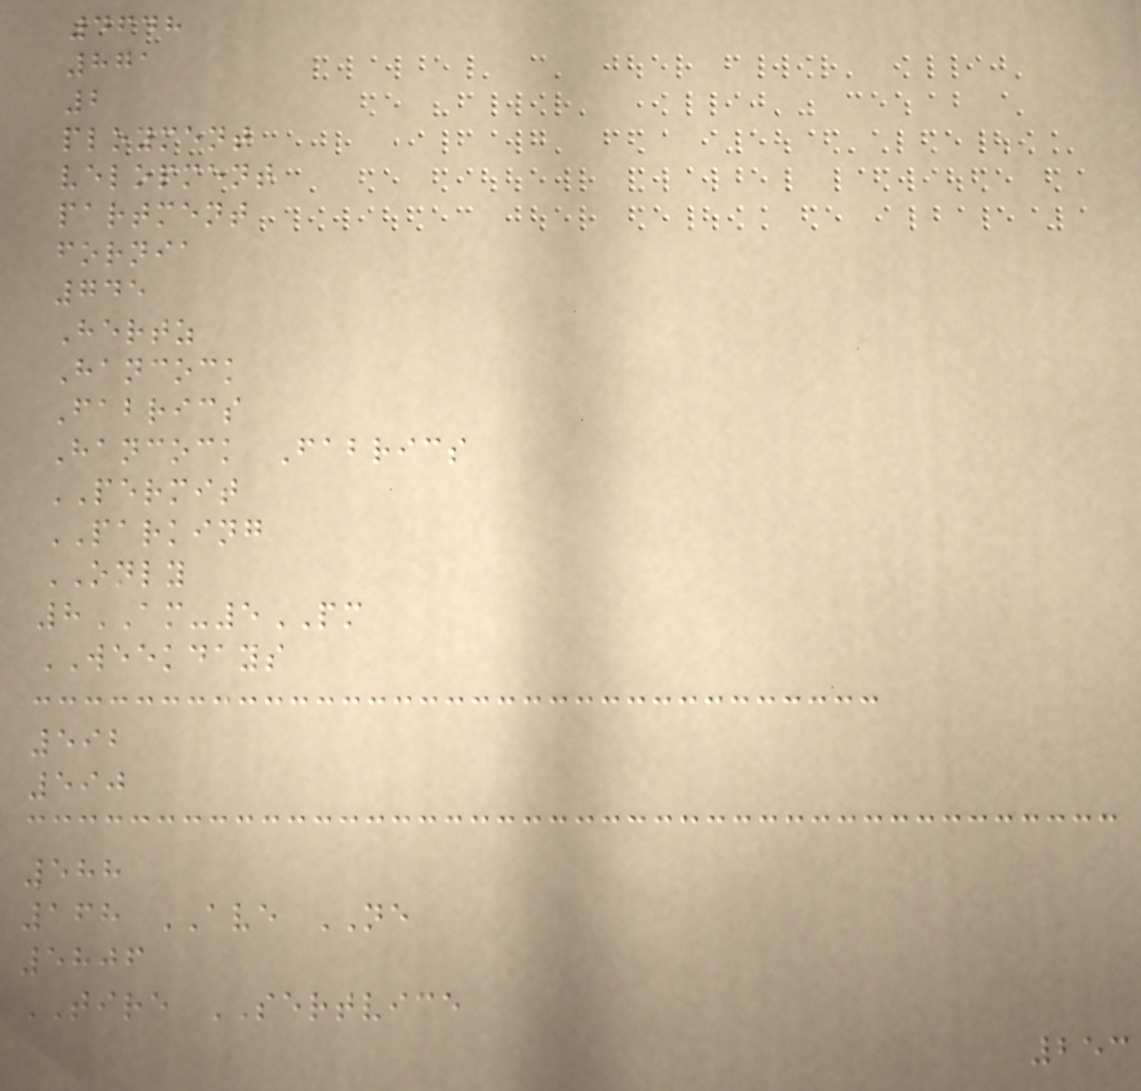4648
871
2
ployment
velopment
partment
fornia
745
Hertz
Hancock
Fabrics
Hancock Fabrics
PERMIT
PARKING
ONLY
8AM-5PM
WEEKDAYS
592
590
588
168 AVE NE
5806
TIRE SERTVICE
253
